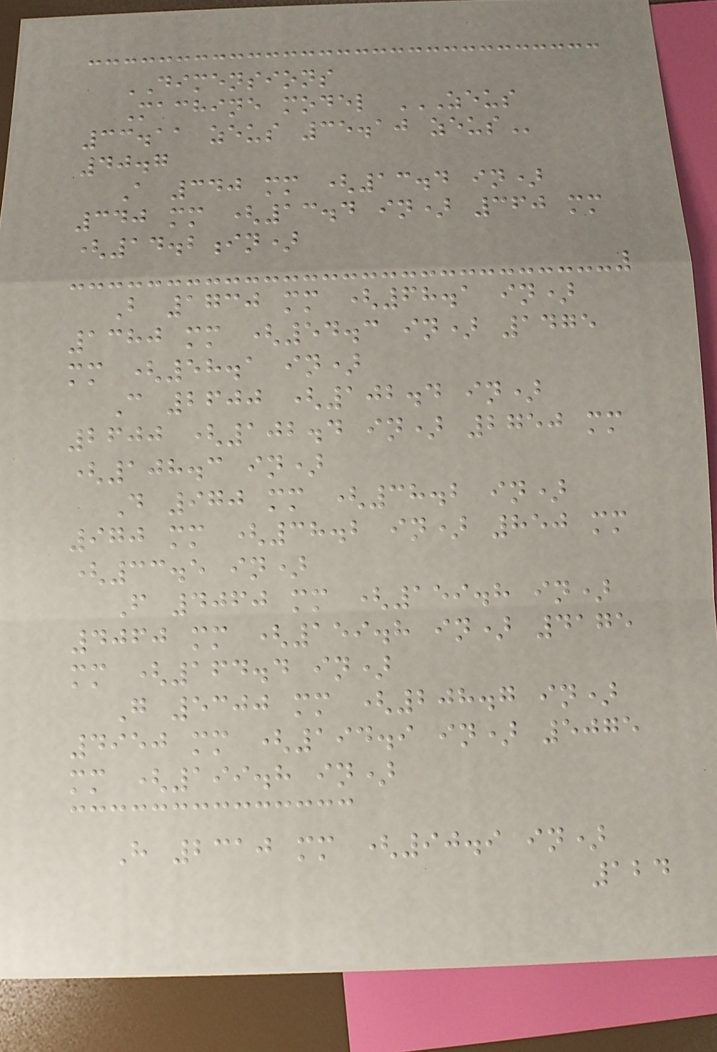DIMENSIONS
Machine model ZEUS
33.11 ZEUS 35.10 ZEUS
40.7
A 340 mm (13.4 in)
340 mm (13.4 in) 360 mm
(14.2in)
B 1730 mm (68.1 in)
1380 mm (54.3 in) 1475
mm (58.1 in)
C 2600 (102.4 in)
2600 (102.4 in) 2750 mm
(108.3 in)
D 970 mm (38.2 in)
970 mm (38.2 in) 850 mm
(33.5 in)
F 4060 mm (159.8 in)
4060 mm (159.8 in) 4175
mm (164.4 in)
G 5300 mm (208.7 in)
4950 mm (194.9 in) 5075
mm (199.8 in)
H 2310 mm (90.9 in)
124
